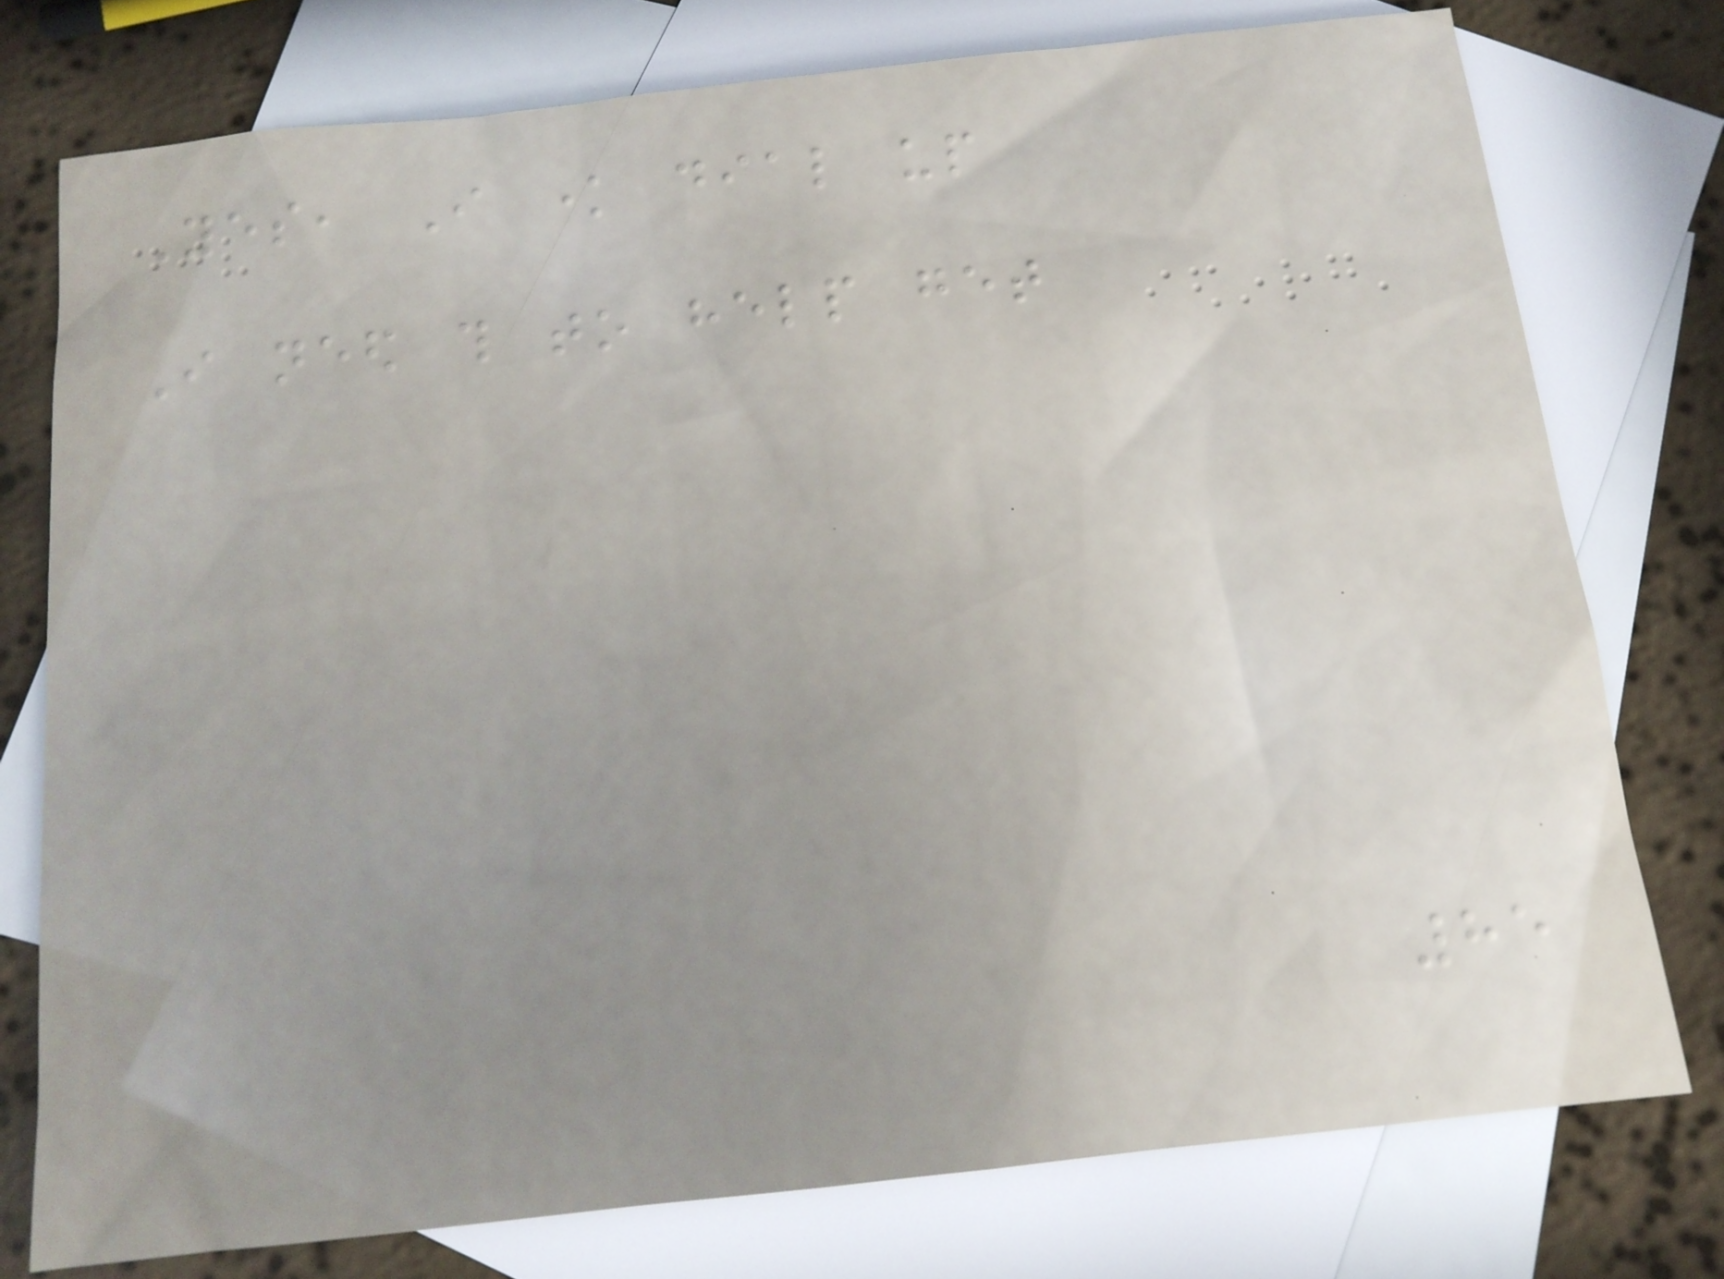Yes, I know dial up
I need this to help get
85
